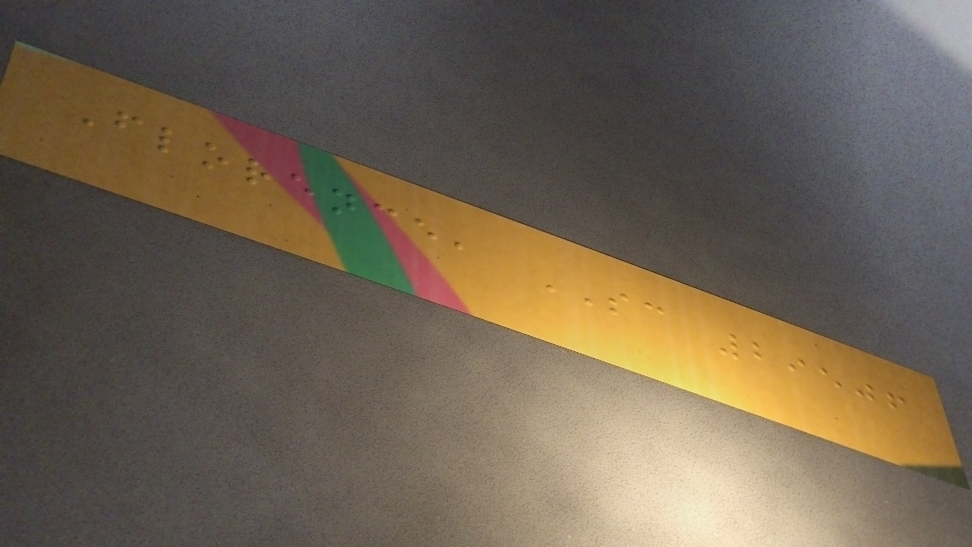Florence, SC 29506
